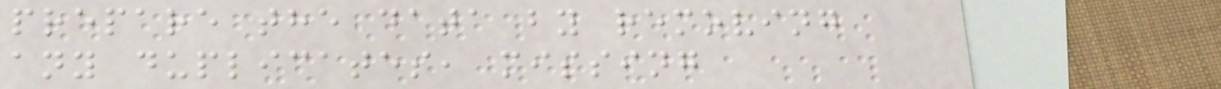prepare the data by removing
any duplicates, missing
